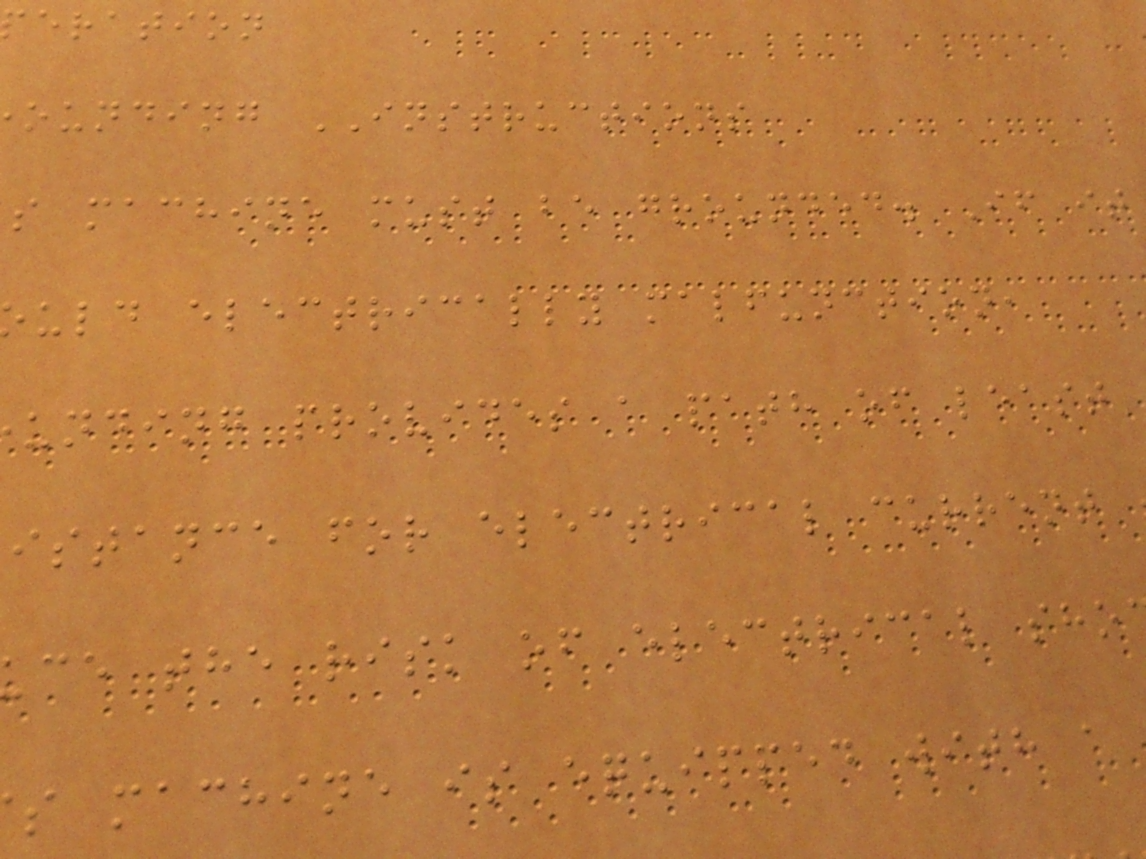eration
ounding INSTRUCTIONS
s machine must be grounded. If it
uld electrically malfunction,
unding provides a path of least
istance for electrical current
ce the risk of electrical sho
s machine is equipped with a
